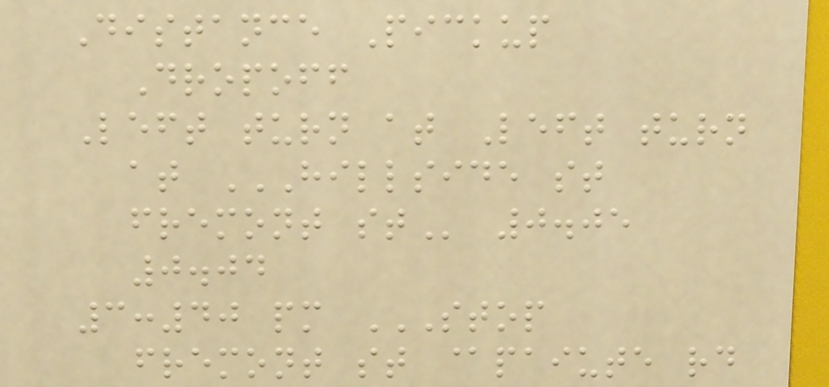Distance Pickup
Dropoff
Left turn at Left turn
at HILLSIDE ST
FREMONT ST 0.05
0.04
3:40 pm STOP
FREMONT ST @PAIUTE RD
